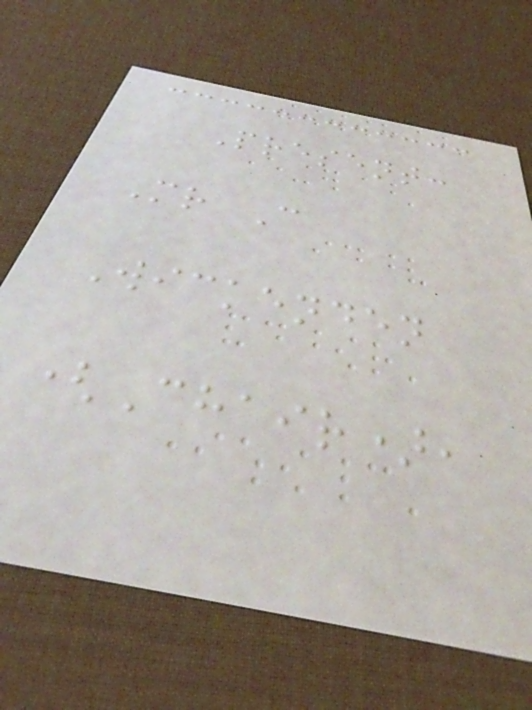Present:
Mr C
Wickenden
(Chair),
